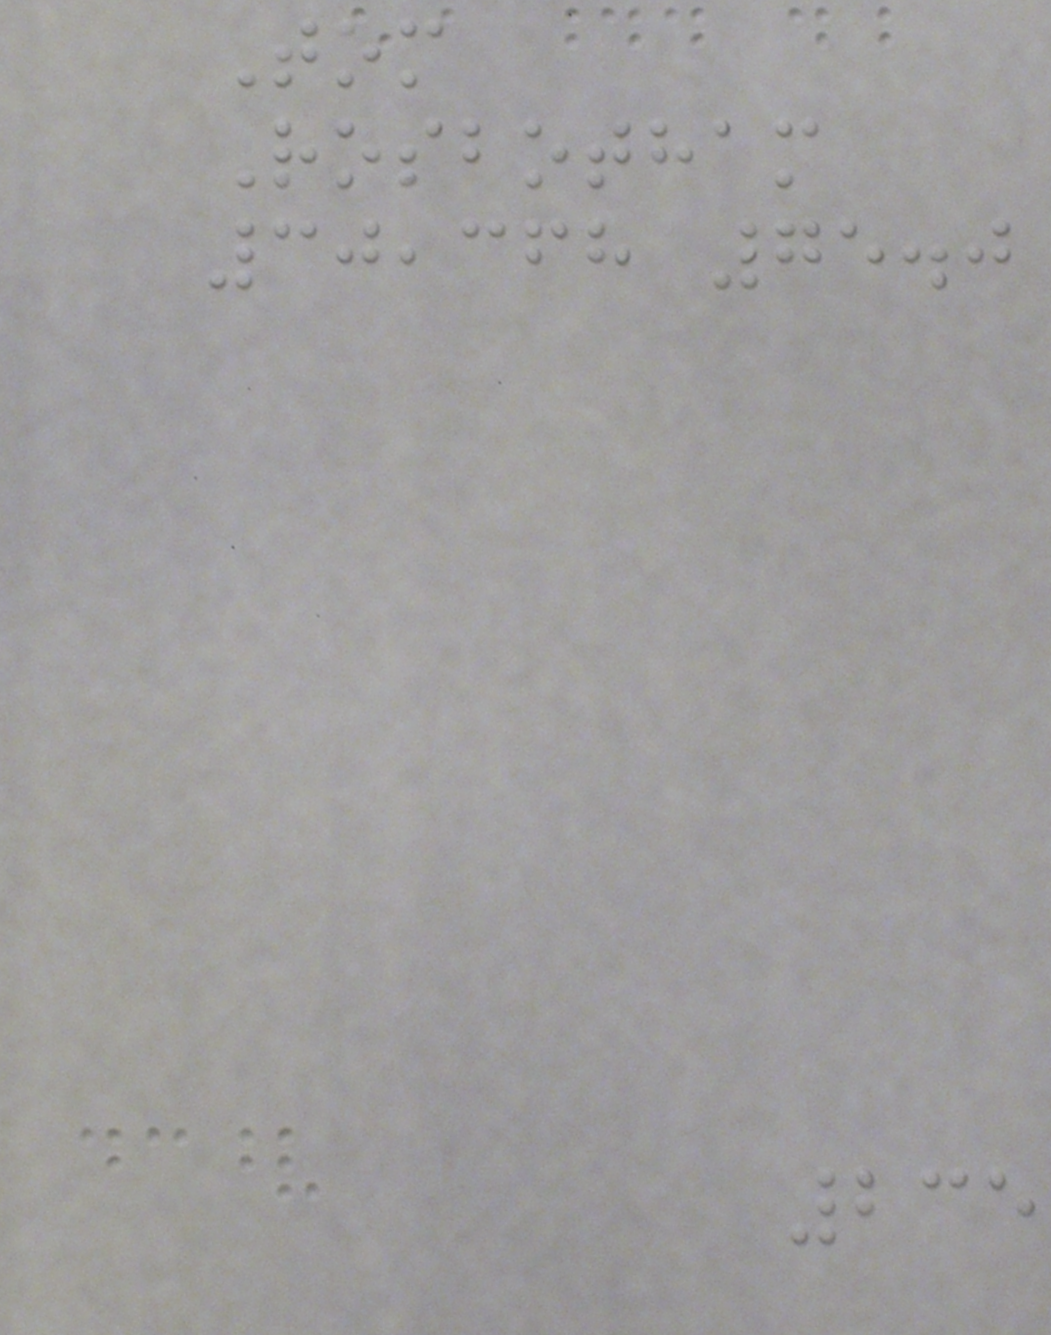Tom
Rosbotham
30,368 75.0
235
